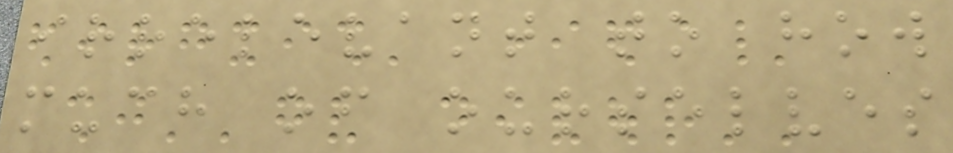irrelevant to how
much of ourselves
